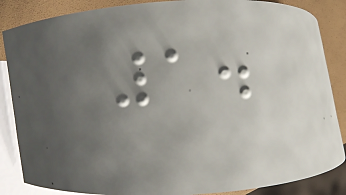1.
